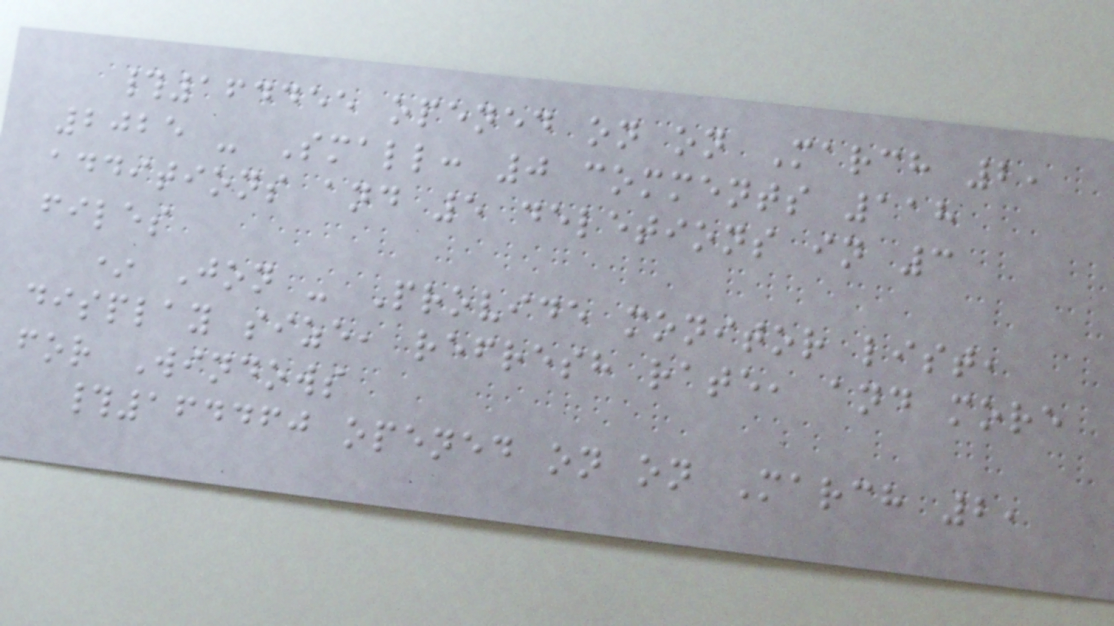#164455 opened on on March 2,
2025 - Small: 0 comments 118
additions and 5 deletions in 3
files
* Jon - Provide monitor list,
display size, refresh rate, and more
for Windows
#164460 opened on on March 2,
